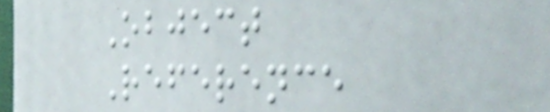Object
Reference
